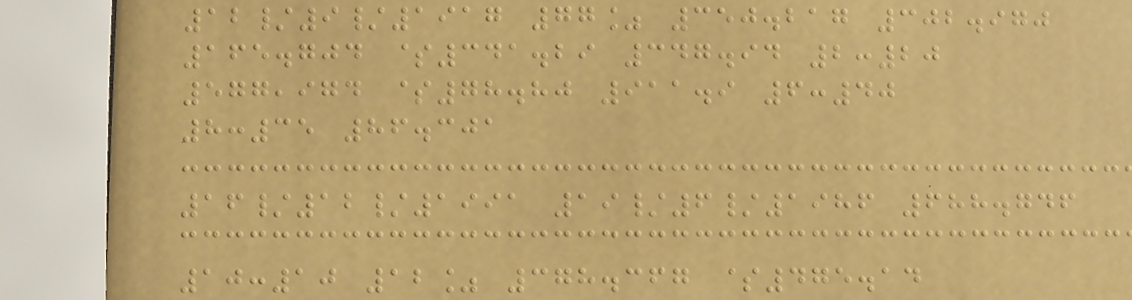12/9/1917 77% 350.217 302.970
165.704 $341.29 347.94 2:20
577,974 $78.80 911.9 6:40
8:35 86.301
16/12/1991 19/6/1986 688.746
10:10 12% 378.367 $475.14
